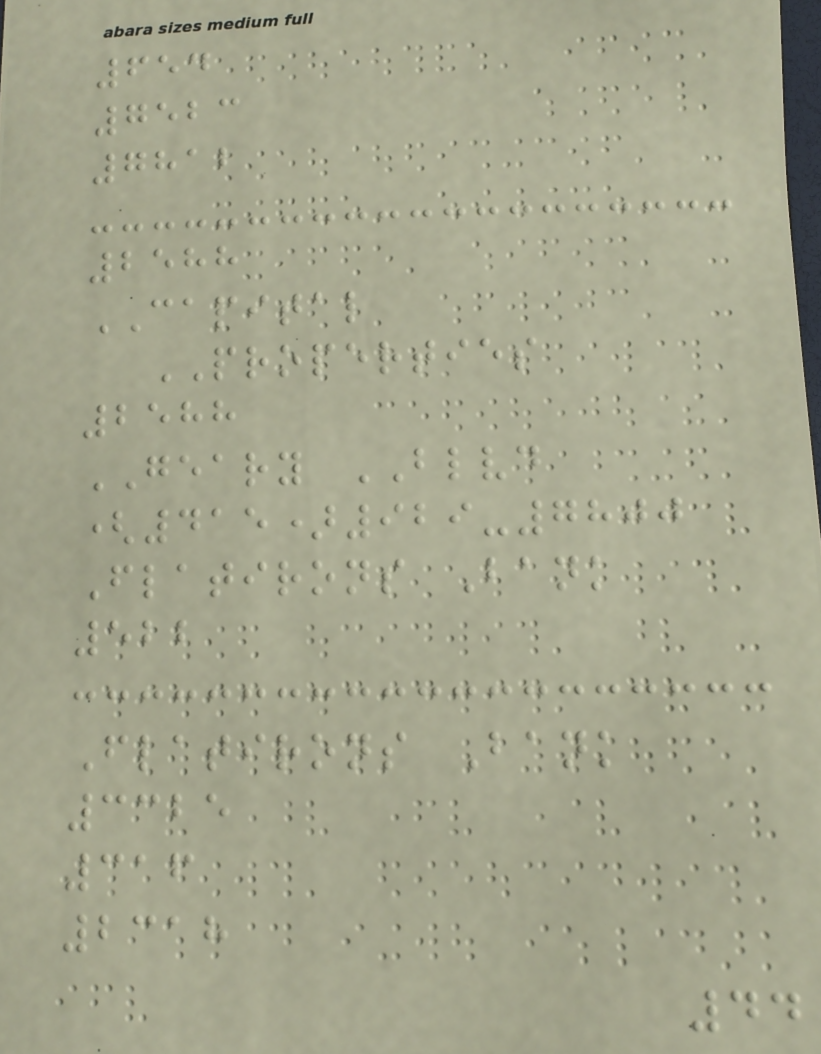654
7523
7812
2588
CAPITAL
PROPERTIES
2588
GEARY BLVD
(415)929-7800
Flatirons Bank
522
Flatirons Bank
3325
316
2318
44
